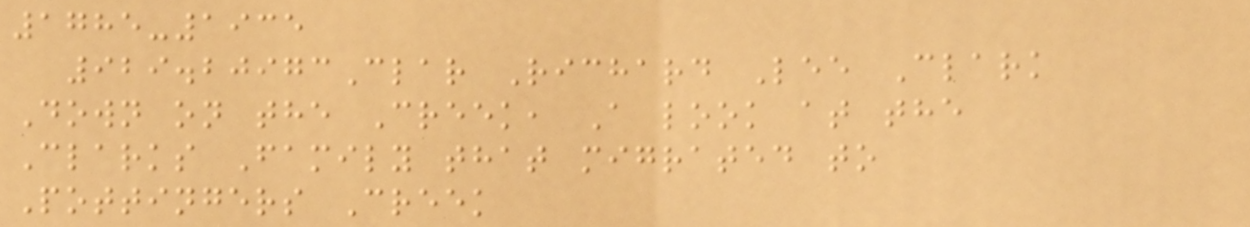1785-1935
929.20973Clar Richard Lee Clark
Down on the Creek, A look at the
Clarks Family that migrated to
Pottingers Creek
